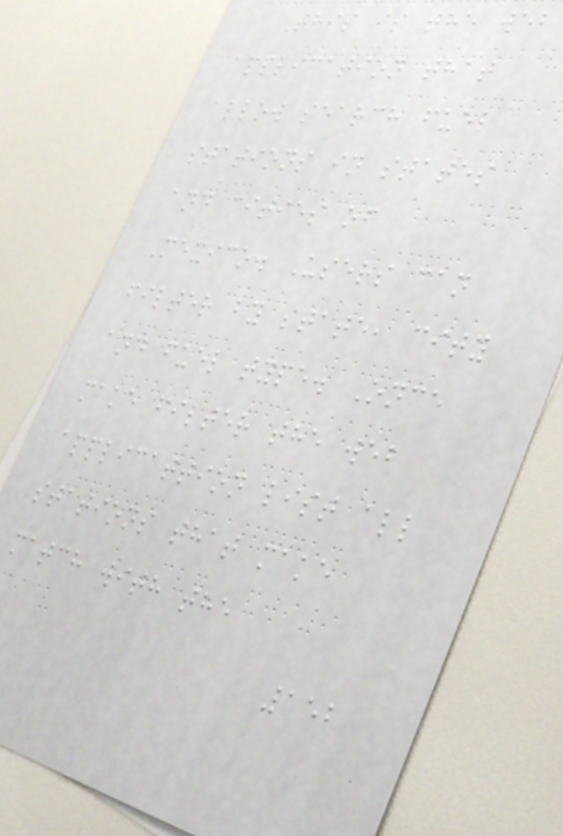This is the web
application that
allow search fuel
stations in states
and cities of
Mexico. Users can
filter by state, city
and fuel type. Once
make filter the web
applicattion list all
stations that make
match with the
152
